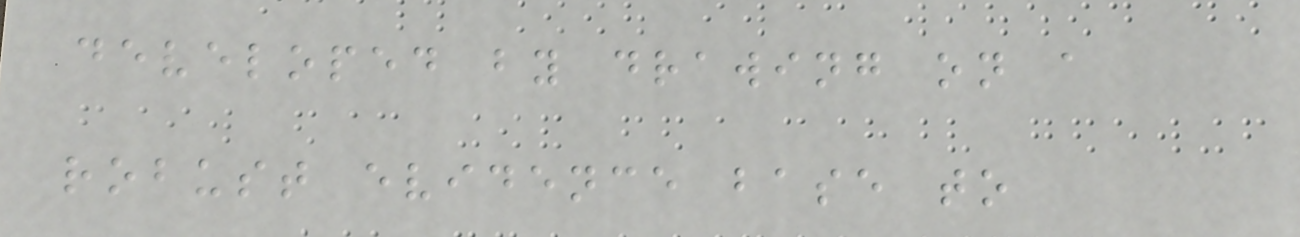developed by drawing on a
robust evidence base to
